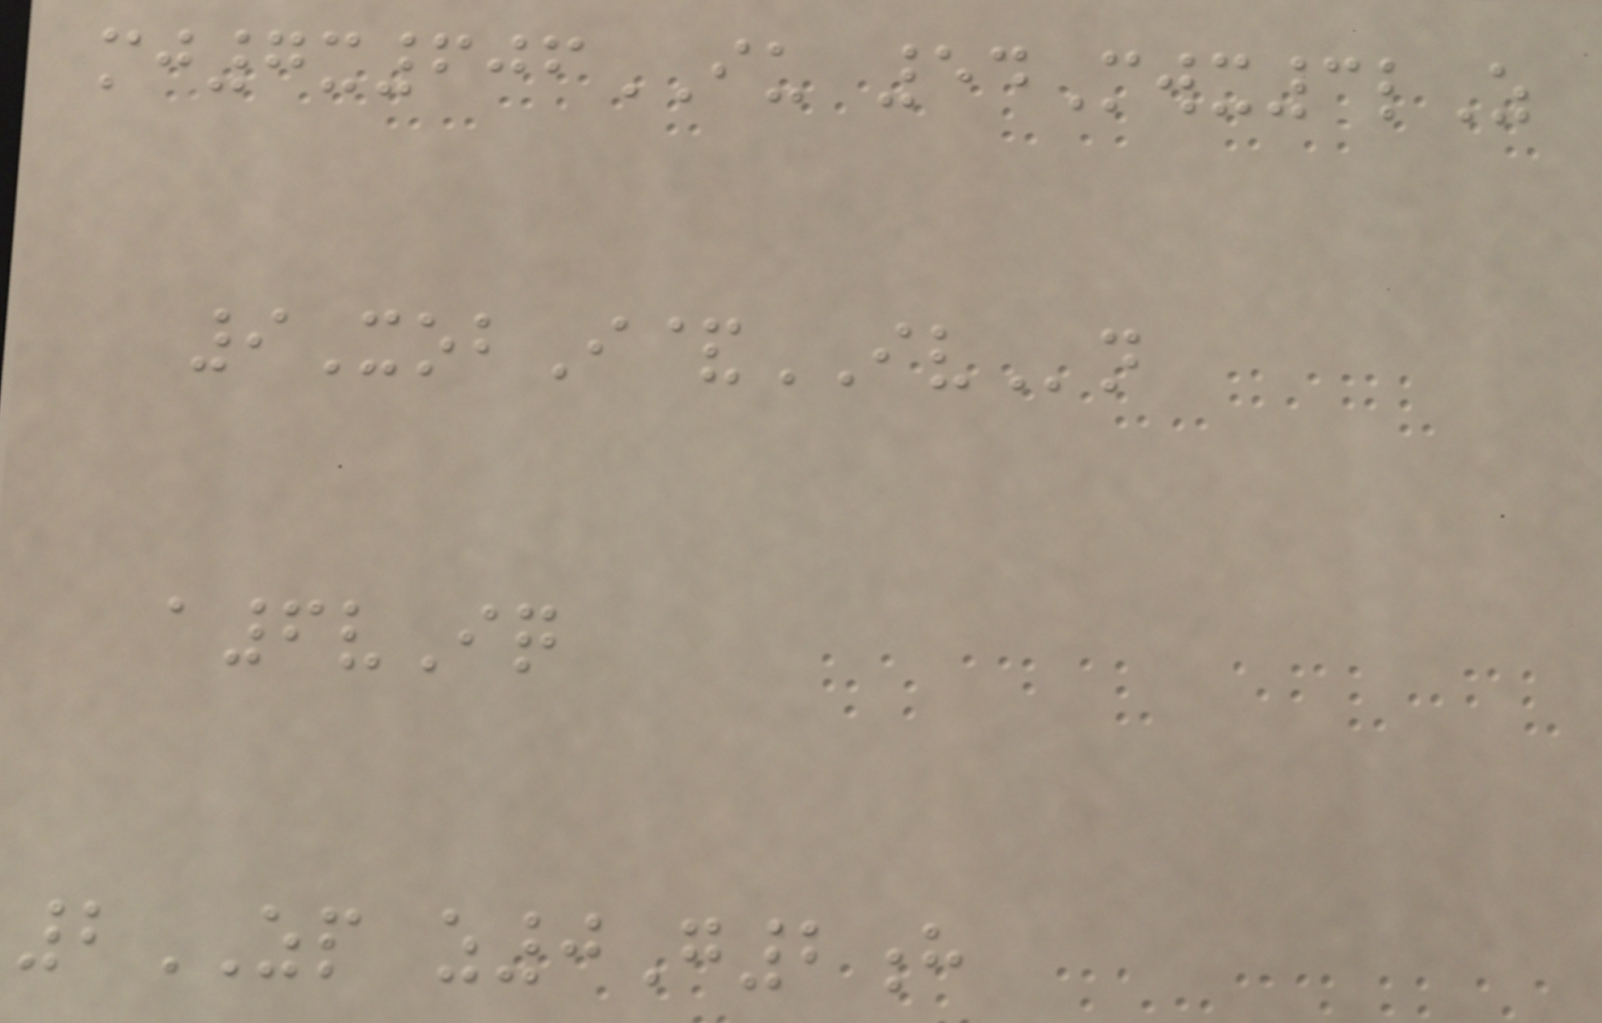mj7x606IU 54Mwx3lZ
9XobI&IVn
a6vIq
2ZP z0G2h
